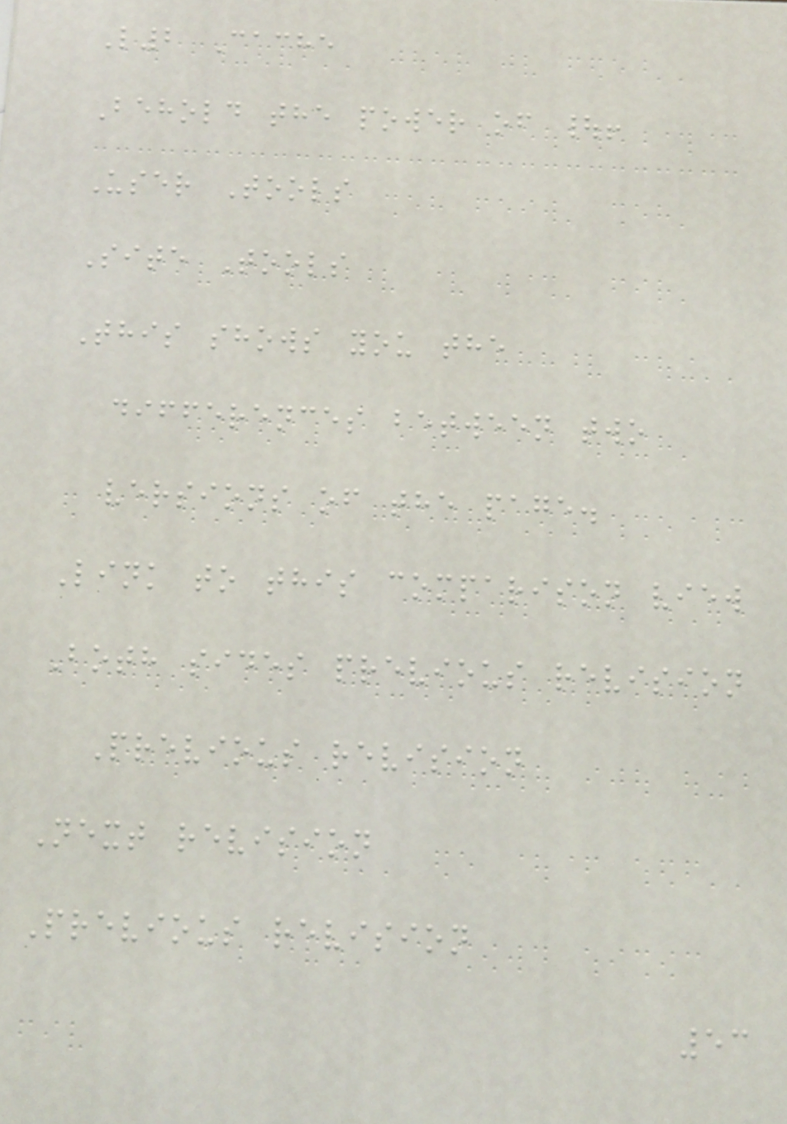L2 Cache
Behold the power of |!
User Tools
Site Tools
This shows you the
differences between two
versions of the page.
Link to this comparison view
Both sides previous revision
Previous revision
Next revision
Previous revision
53
